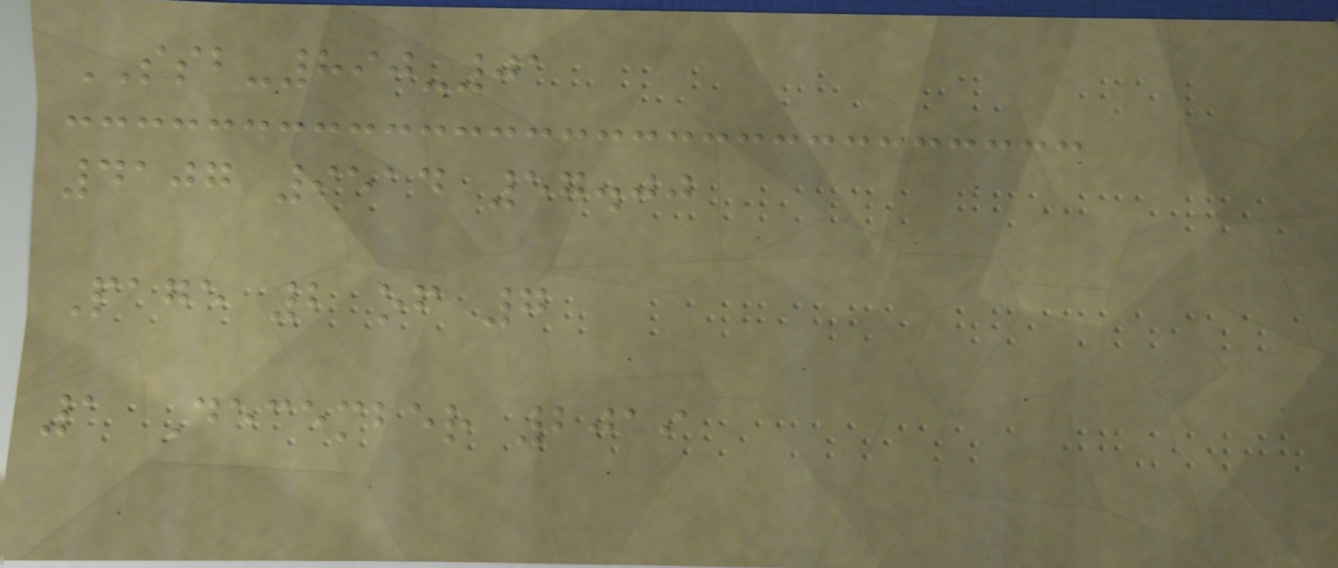SSB-890-01
4107 9514 57.00
Page 2 of 7
1 December 2019
